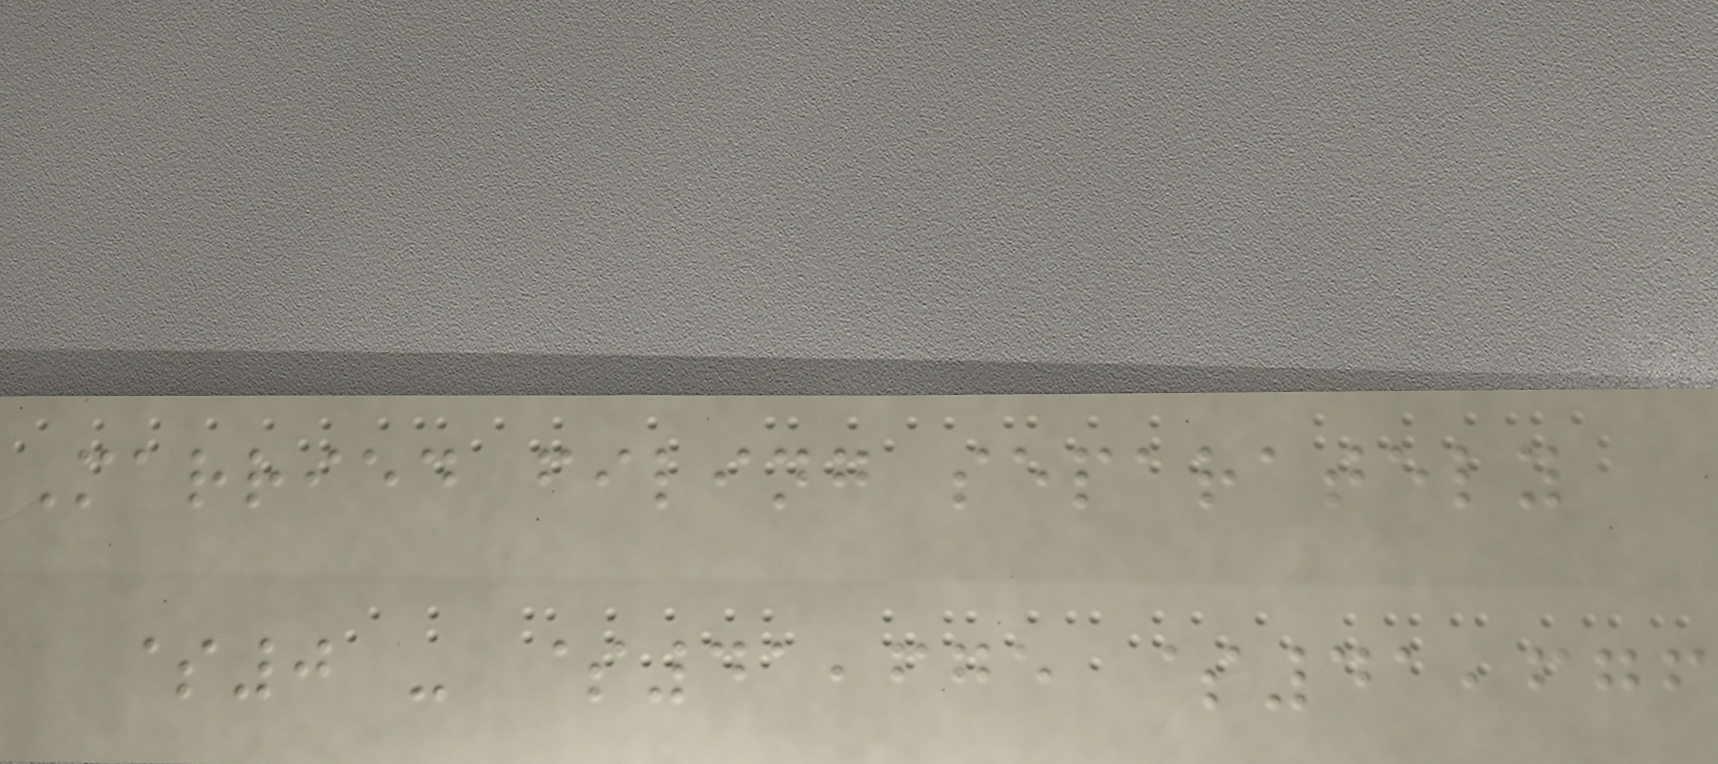Married filing separately
$0 - $41,675 $41,676
